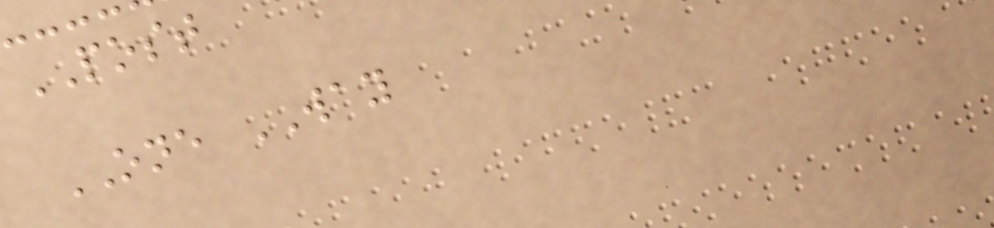POST
ONE WAY
